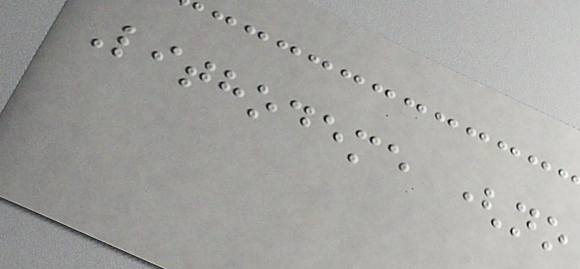Lithodeme (no
